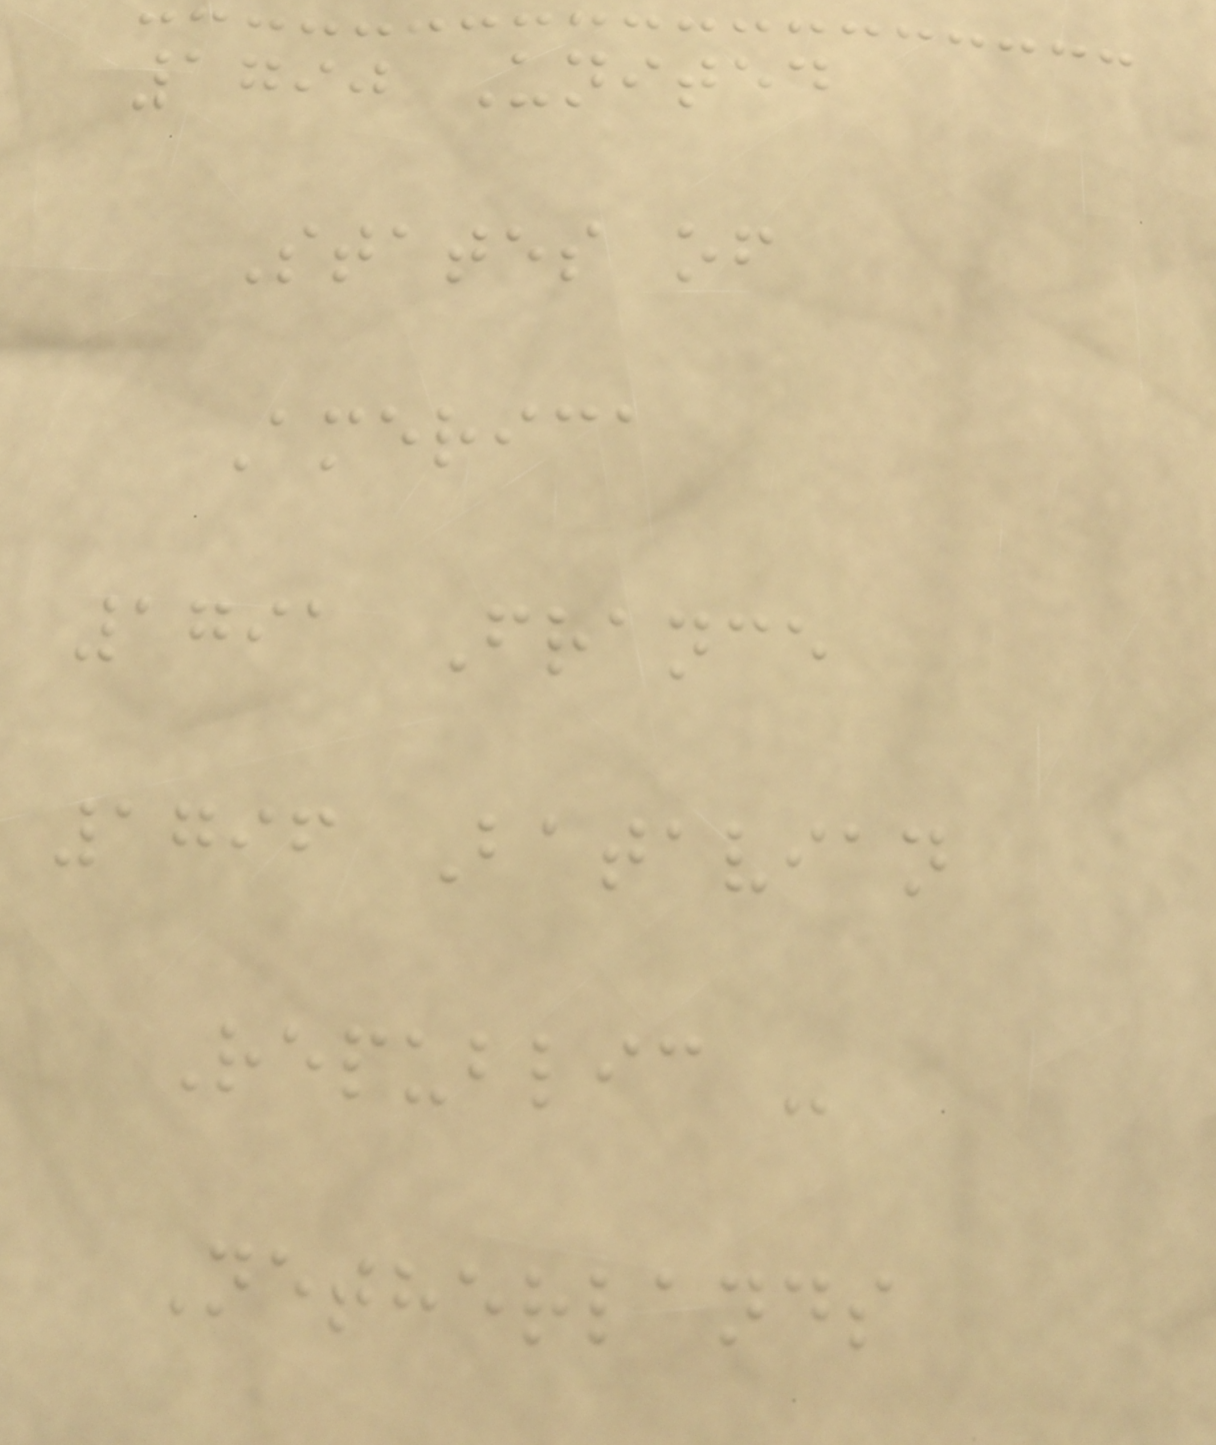1790 United
States of
America
1791 France
1796 Batavian
Republic -
Netherlands
